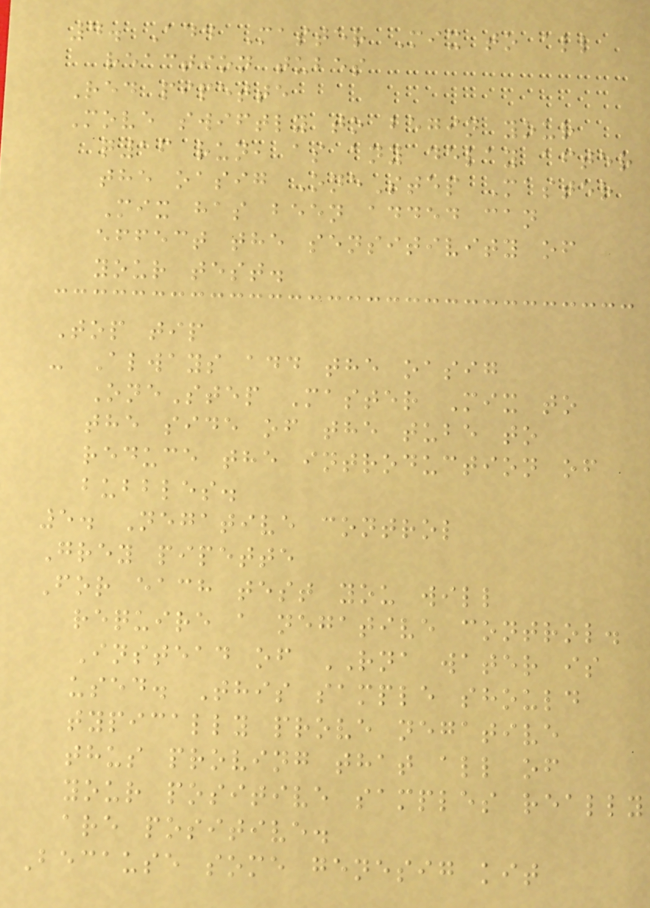4. Add Master Mix to all
reaction tubes
Red pipette
Move swiftly to begin your
q16 run, as any delay after
the oasig OneStep Master
Mix has been added can
effect the sensitivity of
your test.
Top tip
- Always add the oasig
OneStep Master Mix to
the side of the tube to
reduce the introduction of
bubbles.
5. Negative control
Grey pipette
For each test you will
require a negative control.
Instead of RNA water is
used. This sample should
typically prove negative
thus proving that all of
your positive samples really
are positive.
Because some genesig kit
